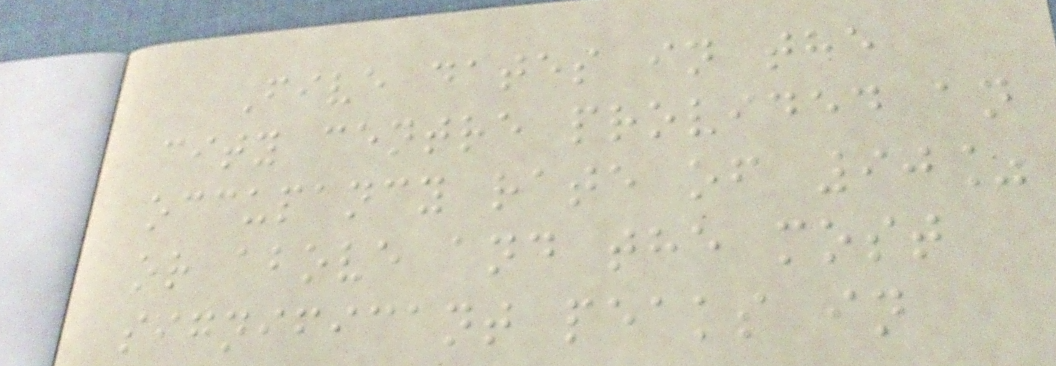Five dates in the
city centre provided an
occupancy rate of 90%
or above and the most
significant peaks in
